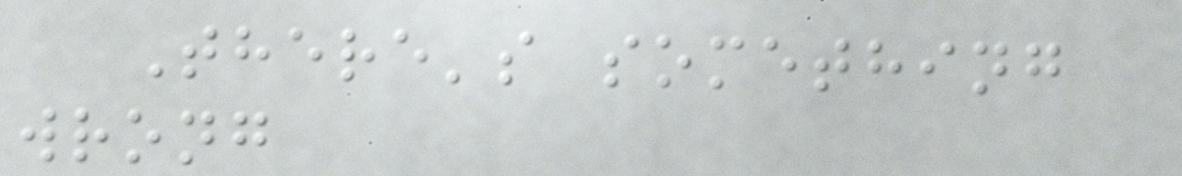There's something
wrong
